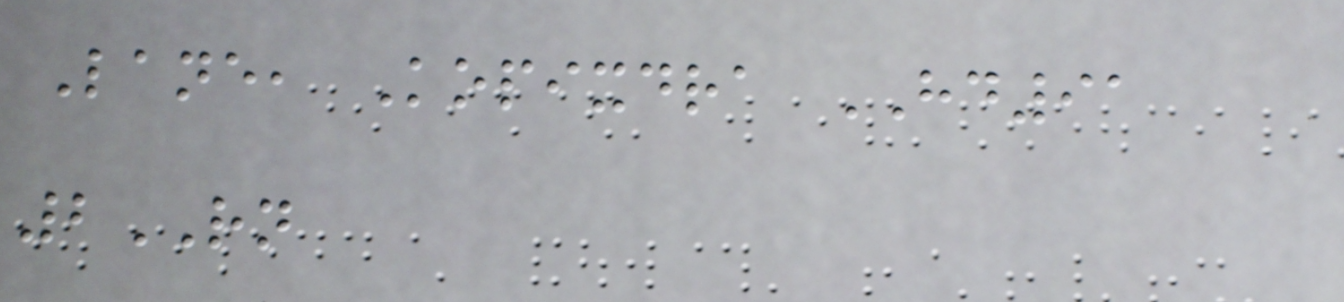Lane, Kopixdra HD91
2RN
